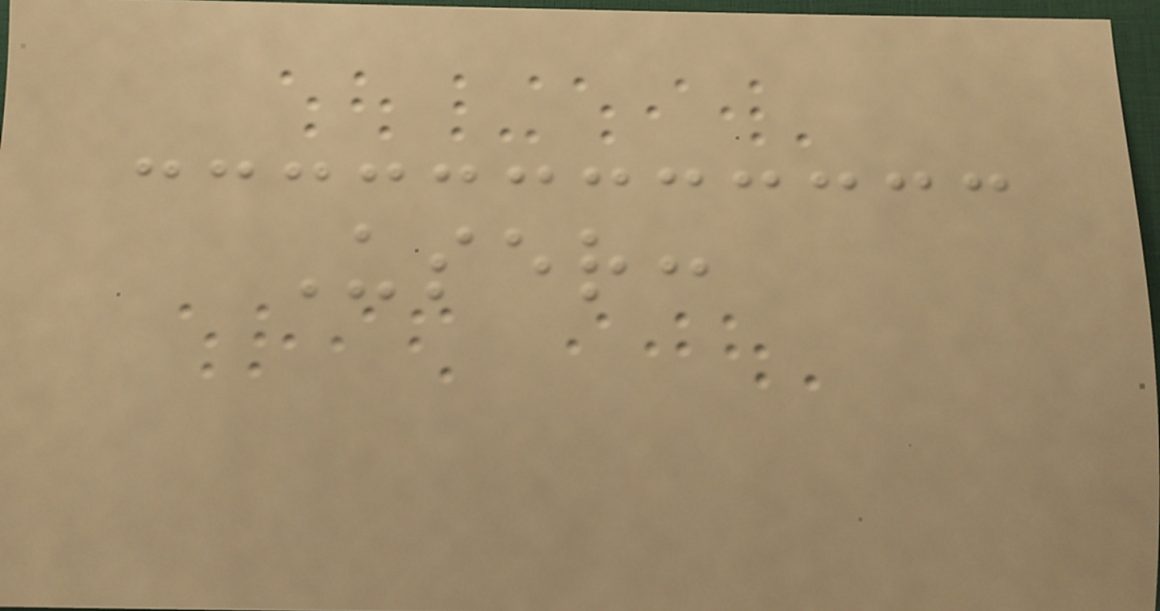User:
